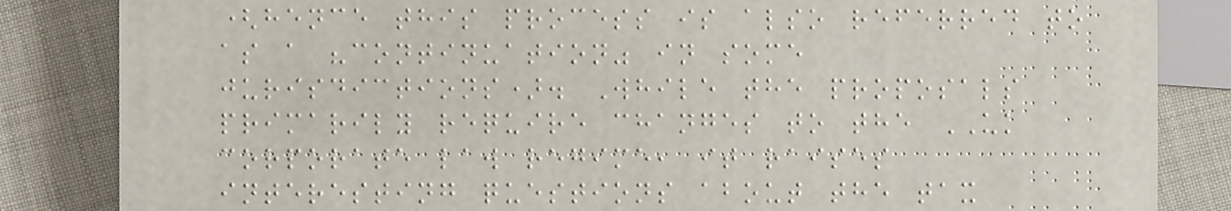(hence this process is also referred to
as a "continuation" in some
jurisdictions). While the proposals
primarily require changes to the UK
corporate law regime, it raises
interesting questions about the tax
